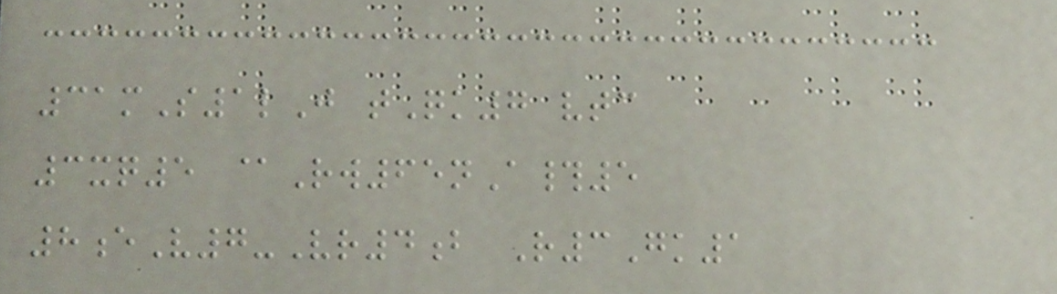31mS1lJ tQk7 vtc
3xq5 @Rw65nA#5
8eV7-Vr4b R3Gk1
